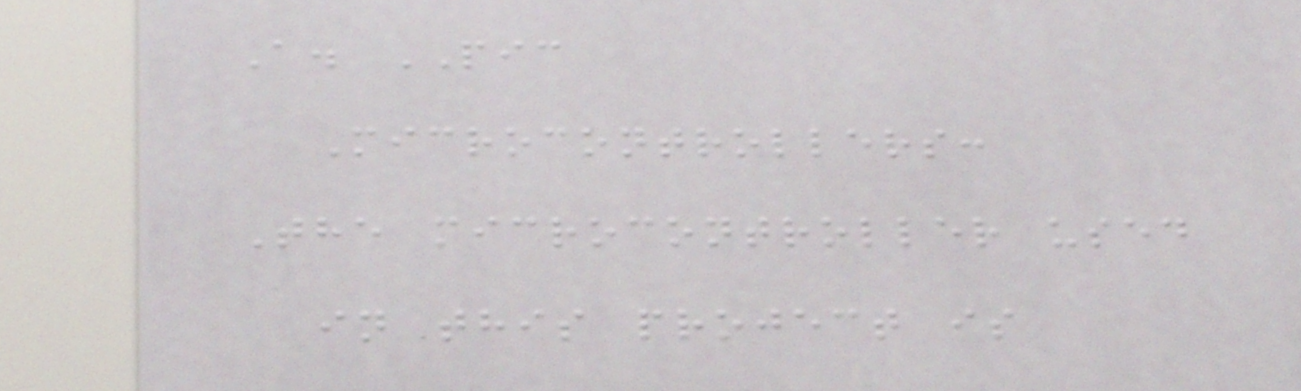A. PIC
Microcontrollers:
The microcontroller used
in this project is
